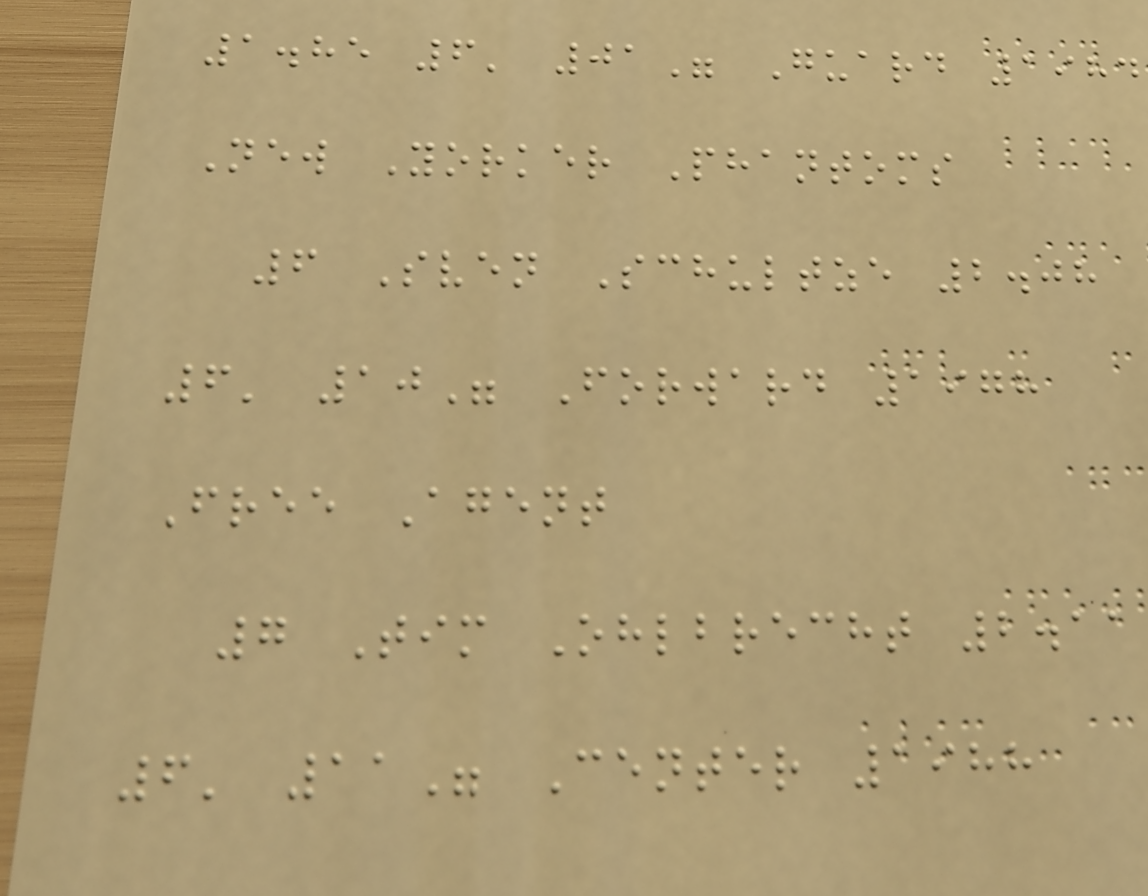1.85 6' 01" Guard 1984
New Yorker Phantoms
6 Sven Schultze 2.08
6' 10" Forward 1978
Free Agent
7 Tim Ohlbrecht 2.11
6' 11" Center 1988
